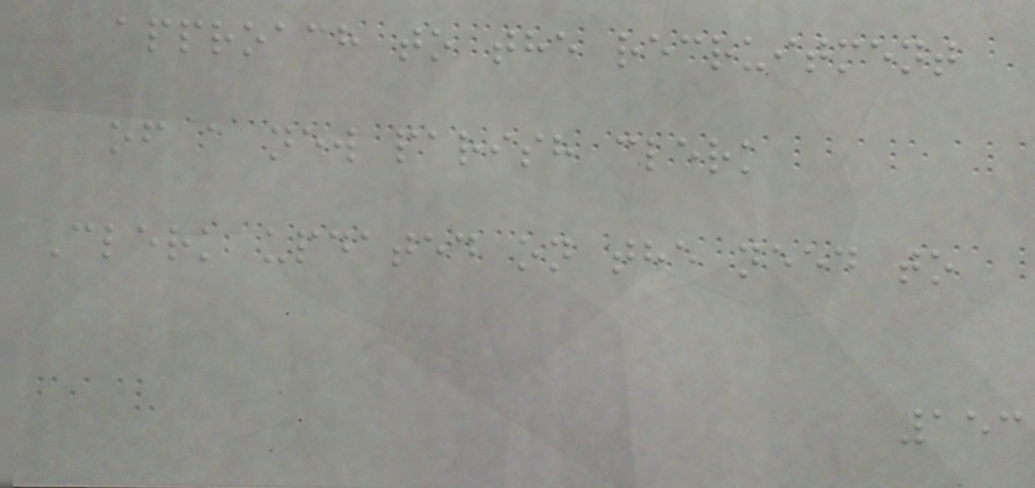approach to the recruitment
of a new parish clerk
Clerk updated on the need to
153
